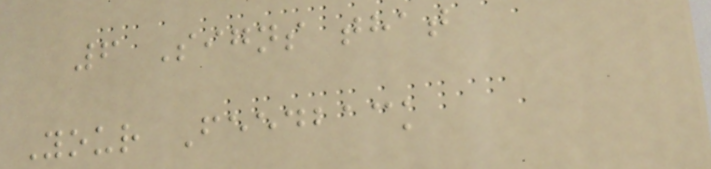6 Signs that
Your Feedback
